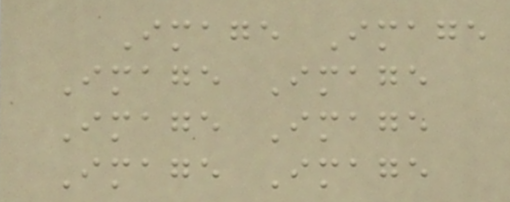Image Image
Image Image
Image Image
Image Image
